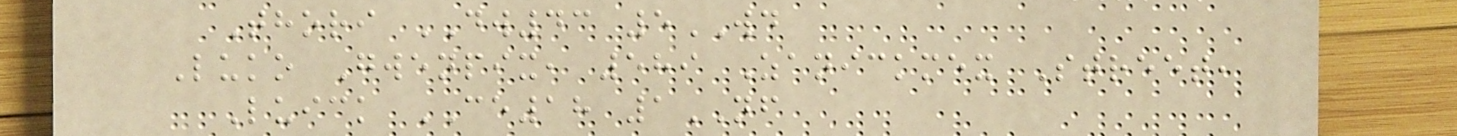Thori DW43 5WD
Luko Gwenpix, 589 Zanickmex Street,
Luick CE18 1NF
